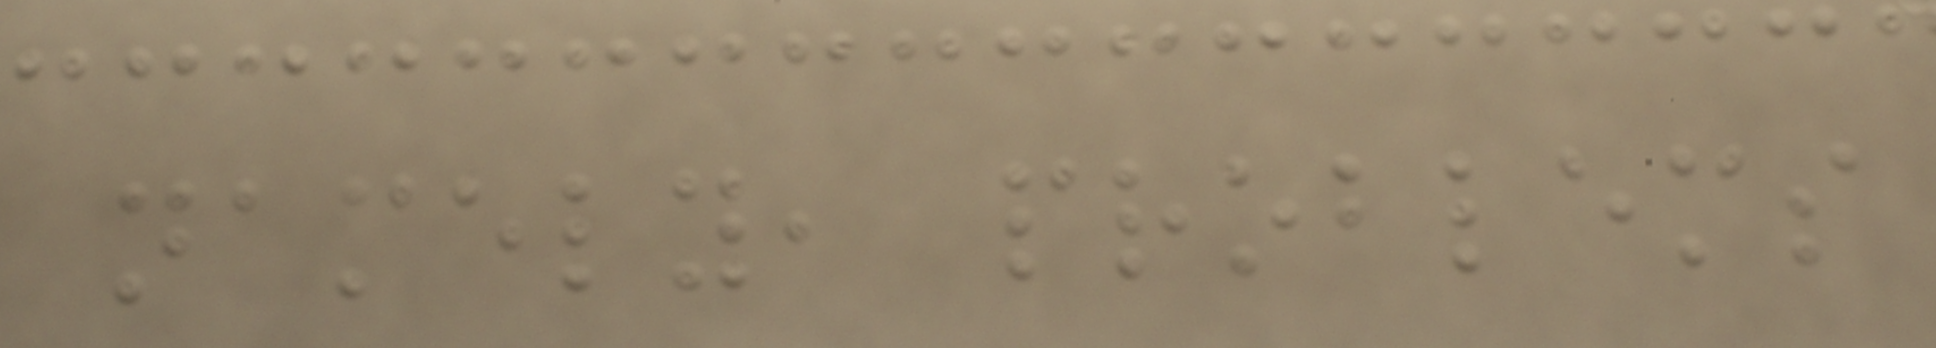namely, problems
